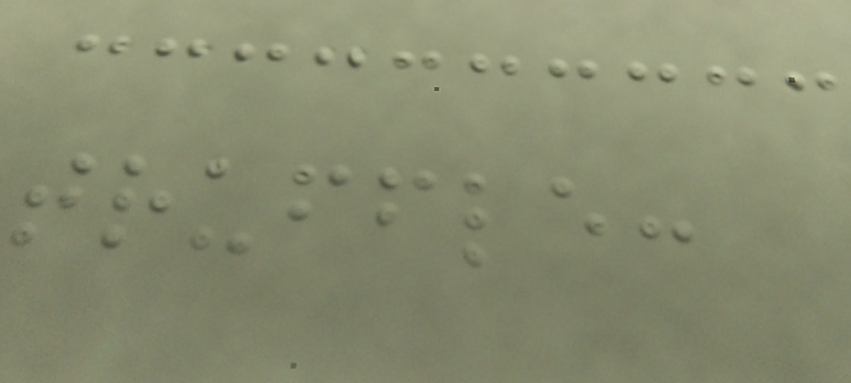truffle:
